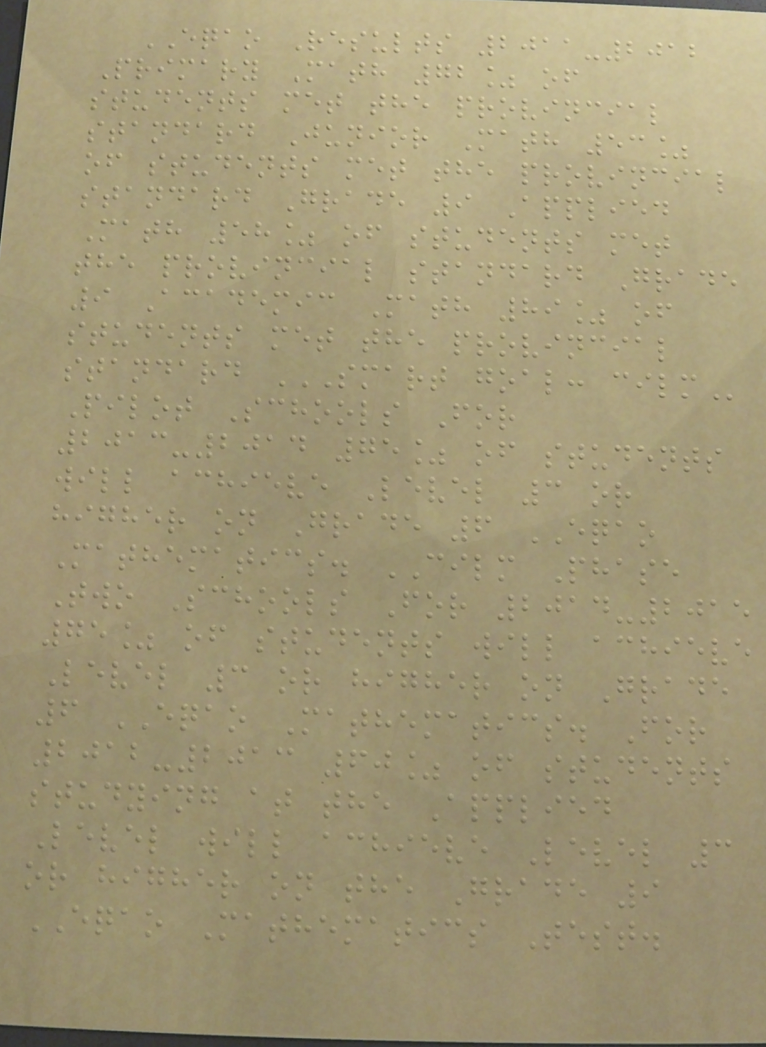EQAO Results 2011-2012
Primary Math 72% of
students met the provincial
standard Junior Math 53%
of students met the provincial
standard Grade 9 Applied
Math 58% of students met
the provincial standard Grade
9 Academic Math 89% of
students met the provincial
standard SMART GOAL: CILM
Pilot Schools For
2013-2014 75% of students
will achieve Level 3 or
higher on Grade 6 EQAO
Mathematics. CILM Phase
Two Schools For 2014-2015
75% of students will achieve
Level 3 or higher on Grade
6 EQAO Mathematics. For
2012-2013 60% of students
studying at the Applied
Level will achieve Level 3
or higher on the Grade 9
EQAO Mathematics Test.
